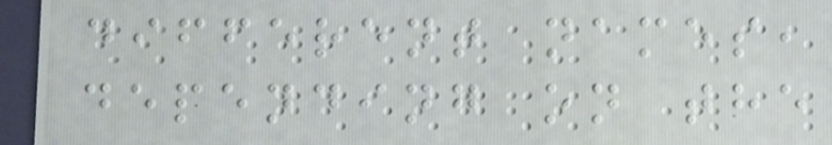different names,
depending on the
